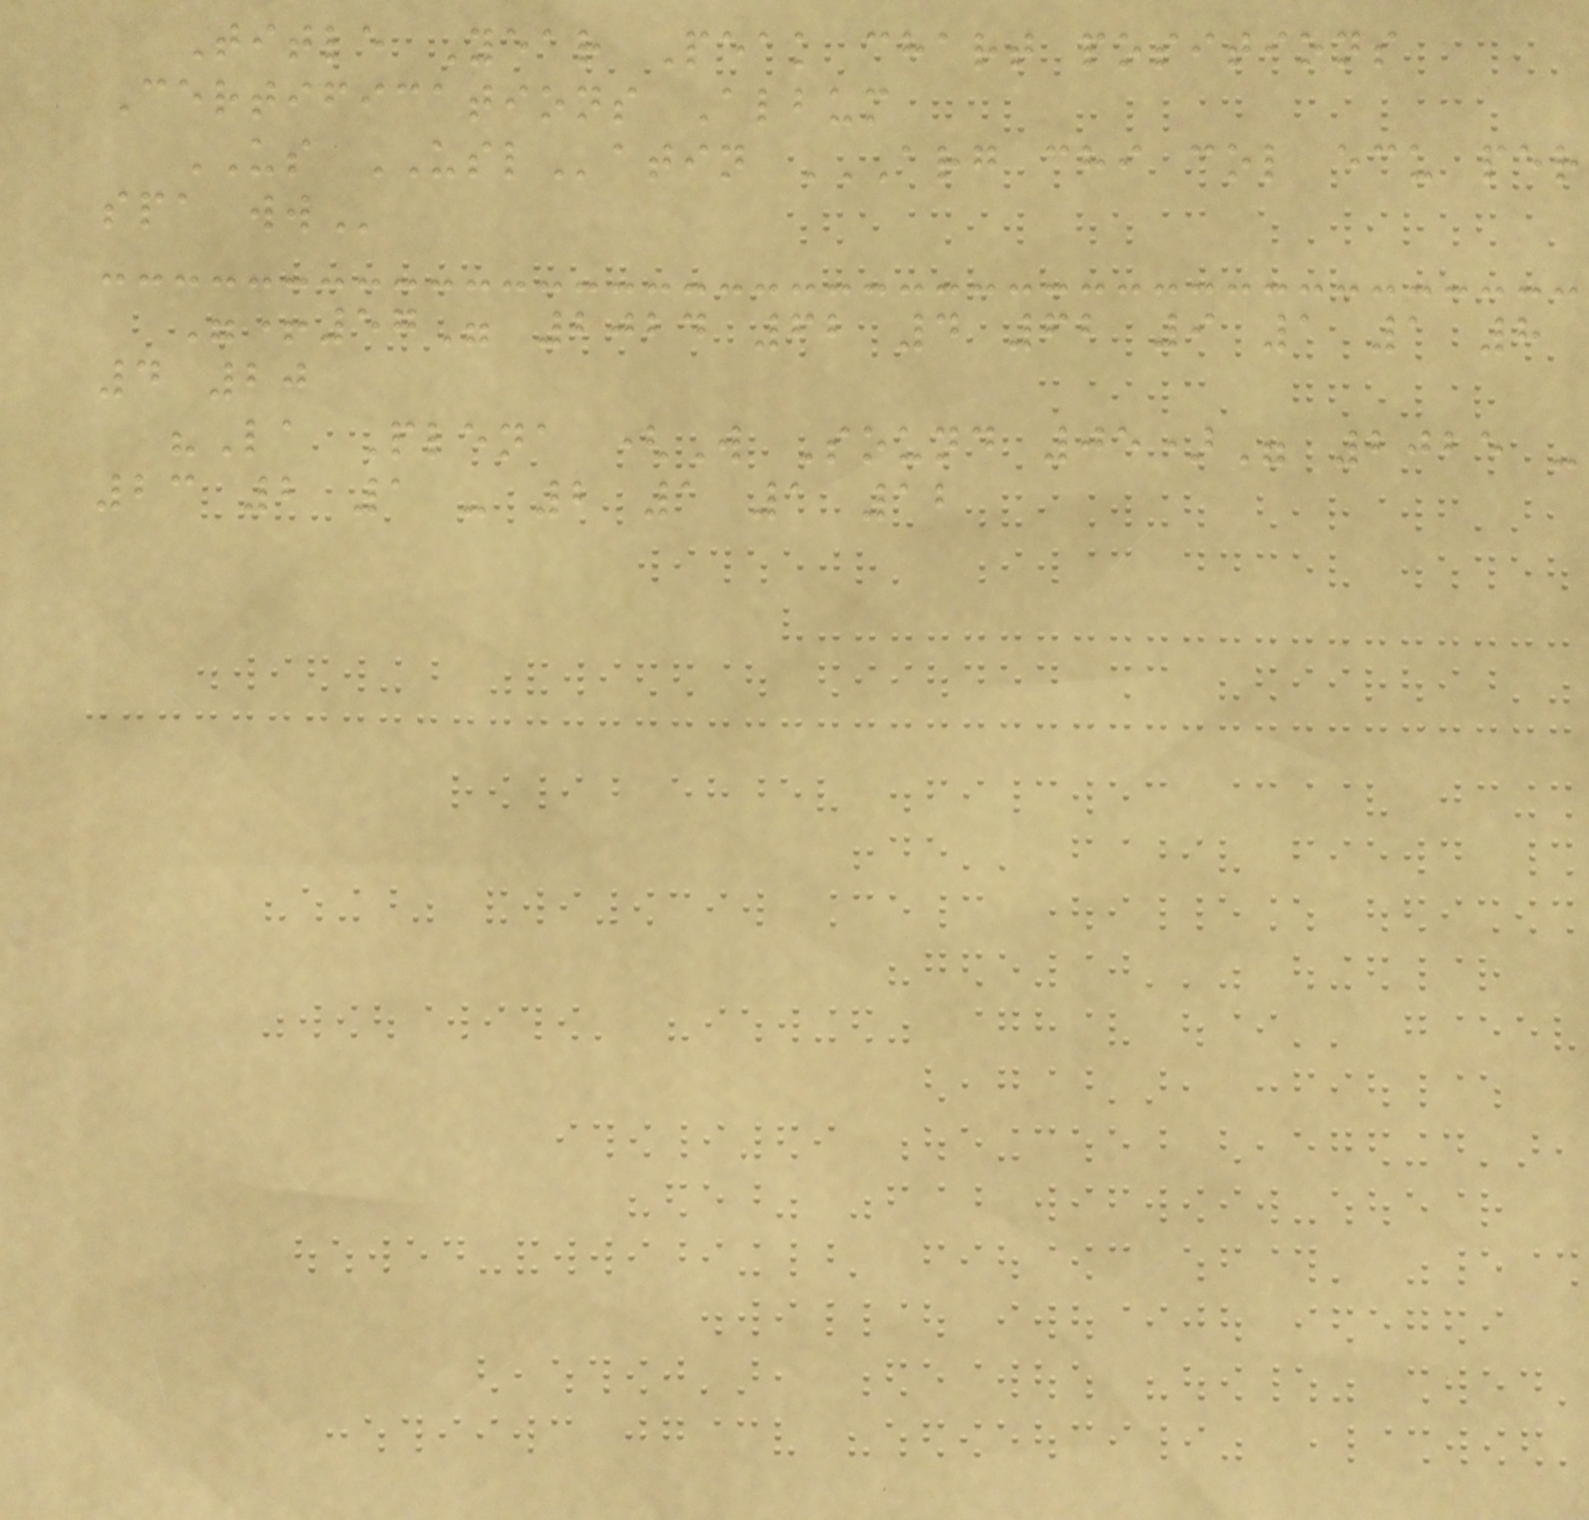Title Year Peak chart positions
Certifications Album
US USLatin ARG CHI COL ECU PER
SPA WW
"+57" 2024 62 4 62 9 1 1 8
4 20
"La Plena (W Sound 05)" 2025 -
23 2 1 - 2 1 1 12
